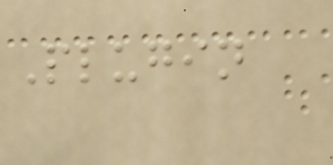Plugin
